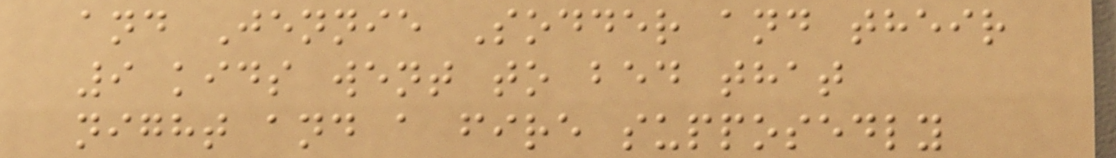and Jennie Sodder and their
9 kids went to bed that
night and a fire supposedly
